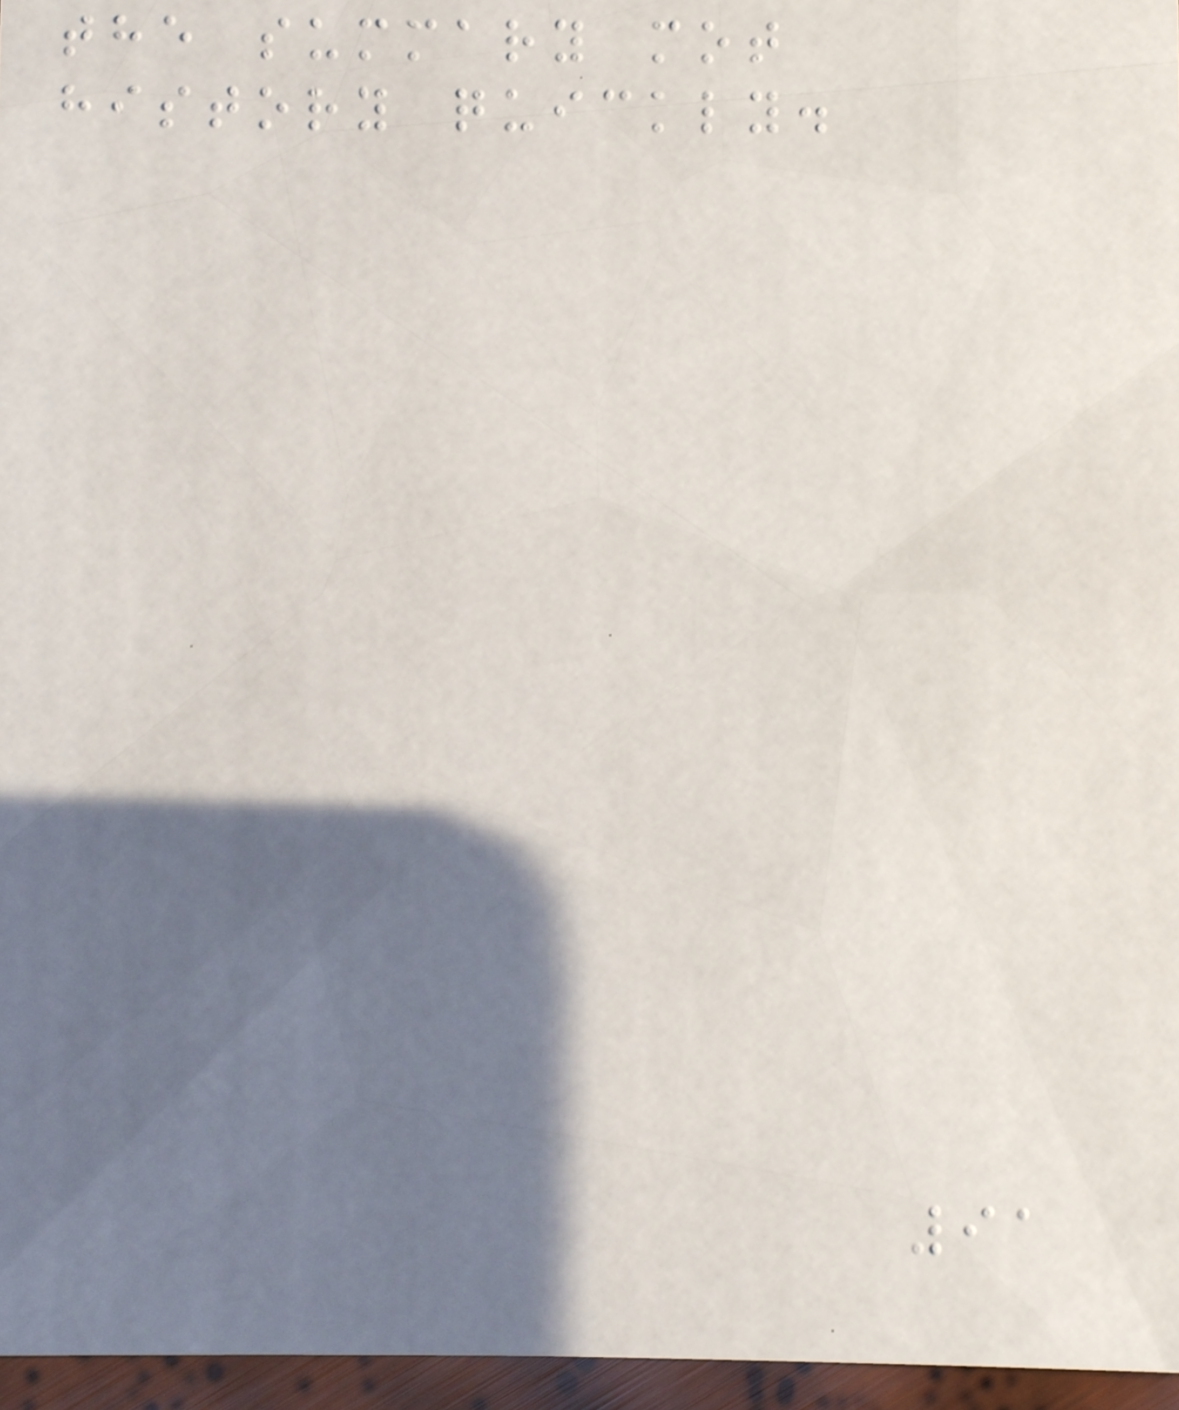the summary mot
history quickly.
91
